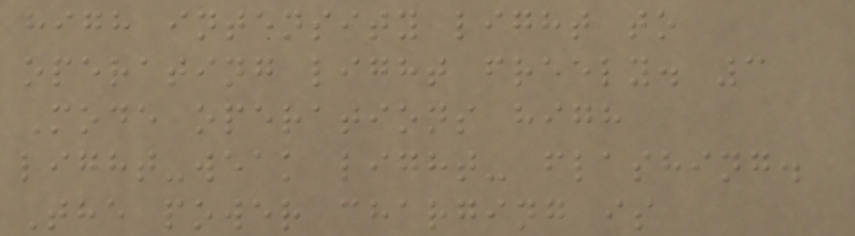high intensity light to
operating light freely. 3
Mode operations high
light-weak light- flashing.
The power charging is
